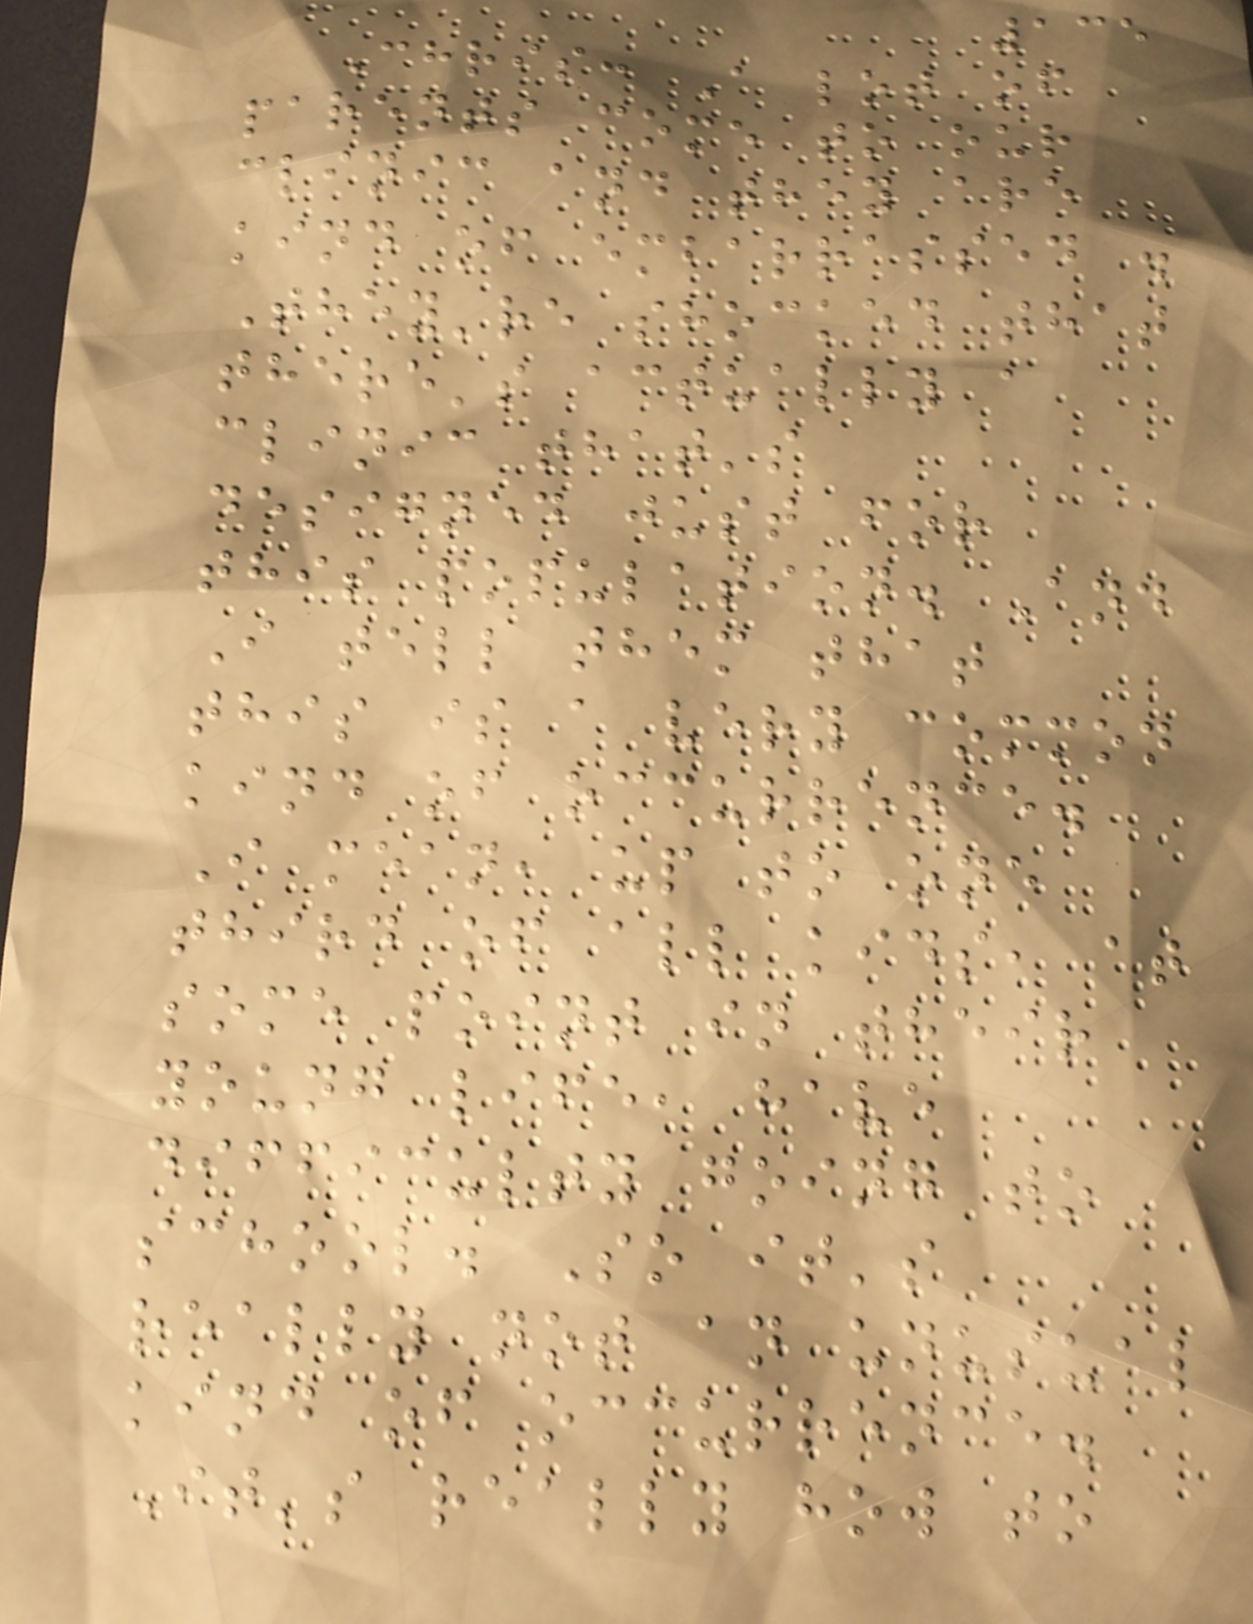135
Chris: A lot of
parents come to our
clinic and they are
kind of embarrassed .
They're shocked that
there's actually a
clinic that's
designed just for
this population. And
I tell them that
this is a very common
kind of occurrence.
I mean, up to one
third of all kids, at
some point in their
young life, have
difficulty going to
school. So it's
really not an unusual
kind of occurrence.
It's really how to
